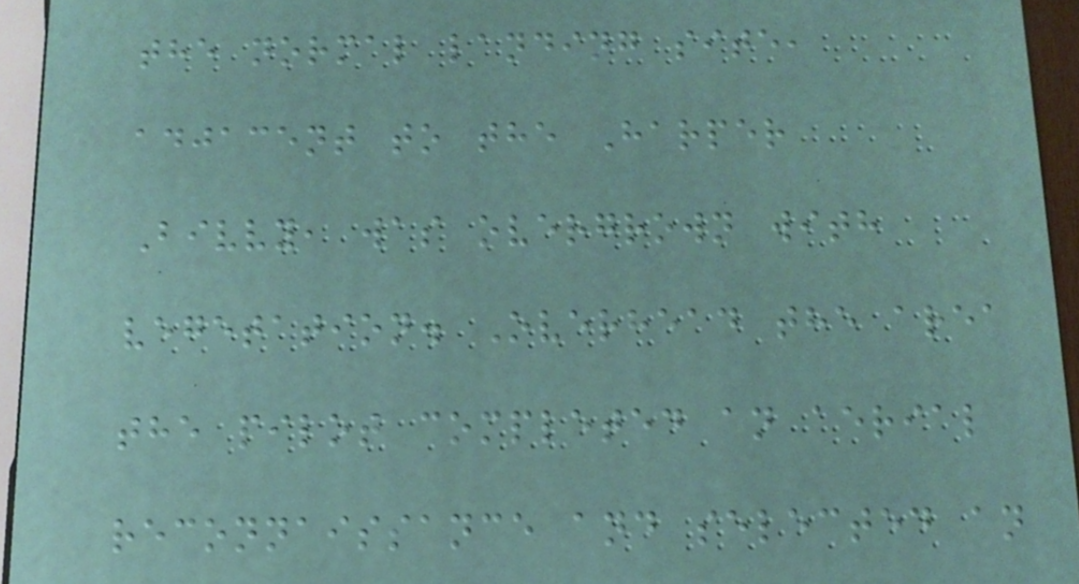the normal landing site,
adjacent to the Harper
Bivvy, was overgrown with
vegetation. Overhead the area
the pilot completed an aerial
reconnaissance and selected an
